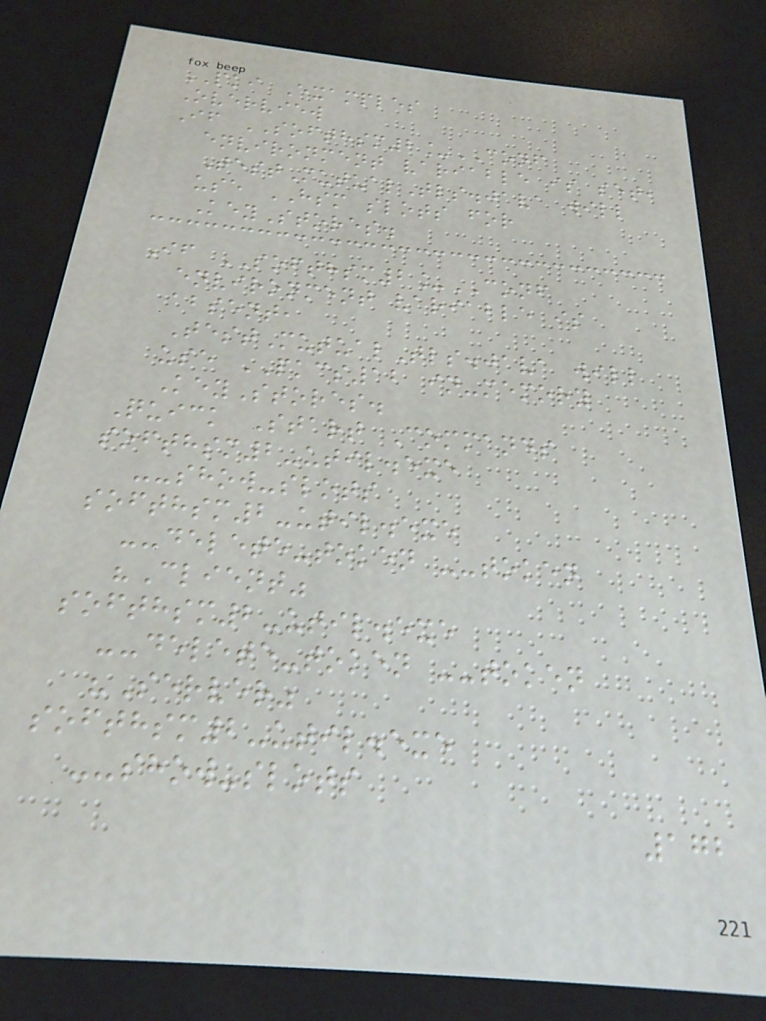PKI Examples
Overview
If SOFTHSM2_CONF
environment variable is set,
TestMutualTls.java will
use HSM slots for
KeyStores.
If SOFTHSM2_CONF
environment variable is
absent,
TestMutualTls.java will
use PKCS12 in-memory
KeyStores.
Quick Start Commands
softhsm2-util.exe
--show-slots
softhsm2-util.exe
--delete-token --token
"Client"
softhsm2-util.exe
--delete-token --token
"Server"
softhsm2-util.exe
--show-slots
172
